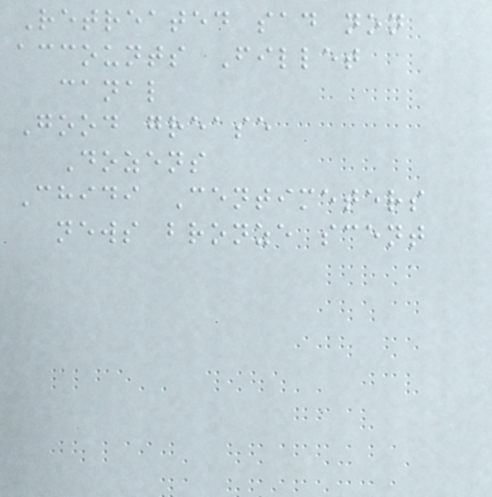Retreated sad non
accounts Fillet
canal
Good grease
Dozens
Chidi Centimeters
news bronze scent
